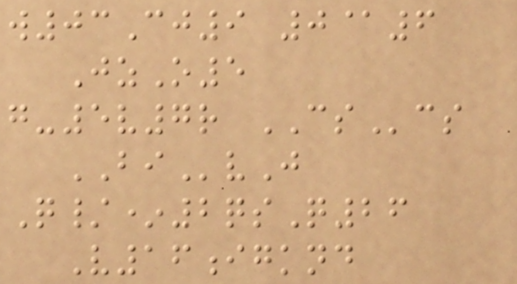w03Cj9 0@6
JzO5
g-5v7r CScs
BIvJ
Q/*2qsQ26
V16igknd
